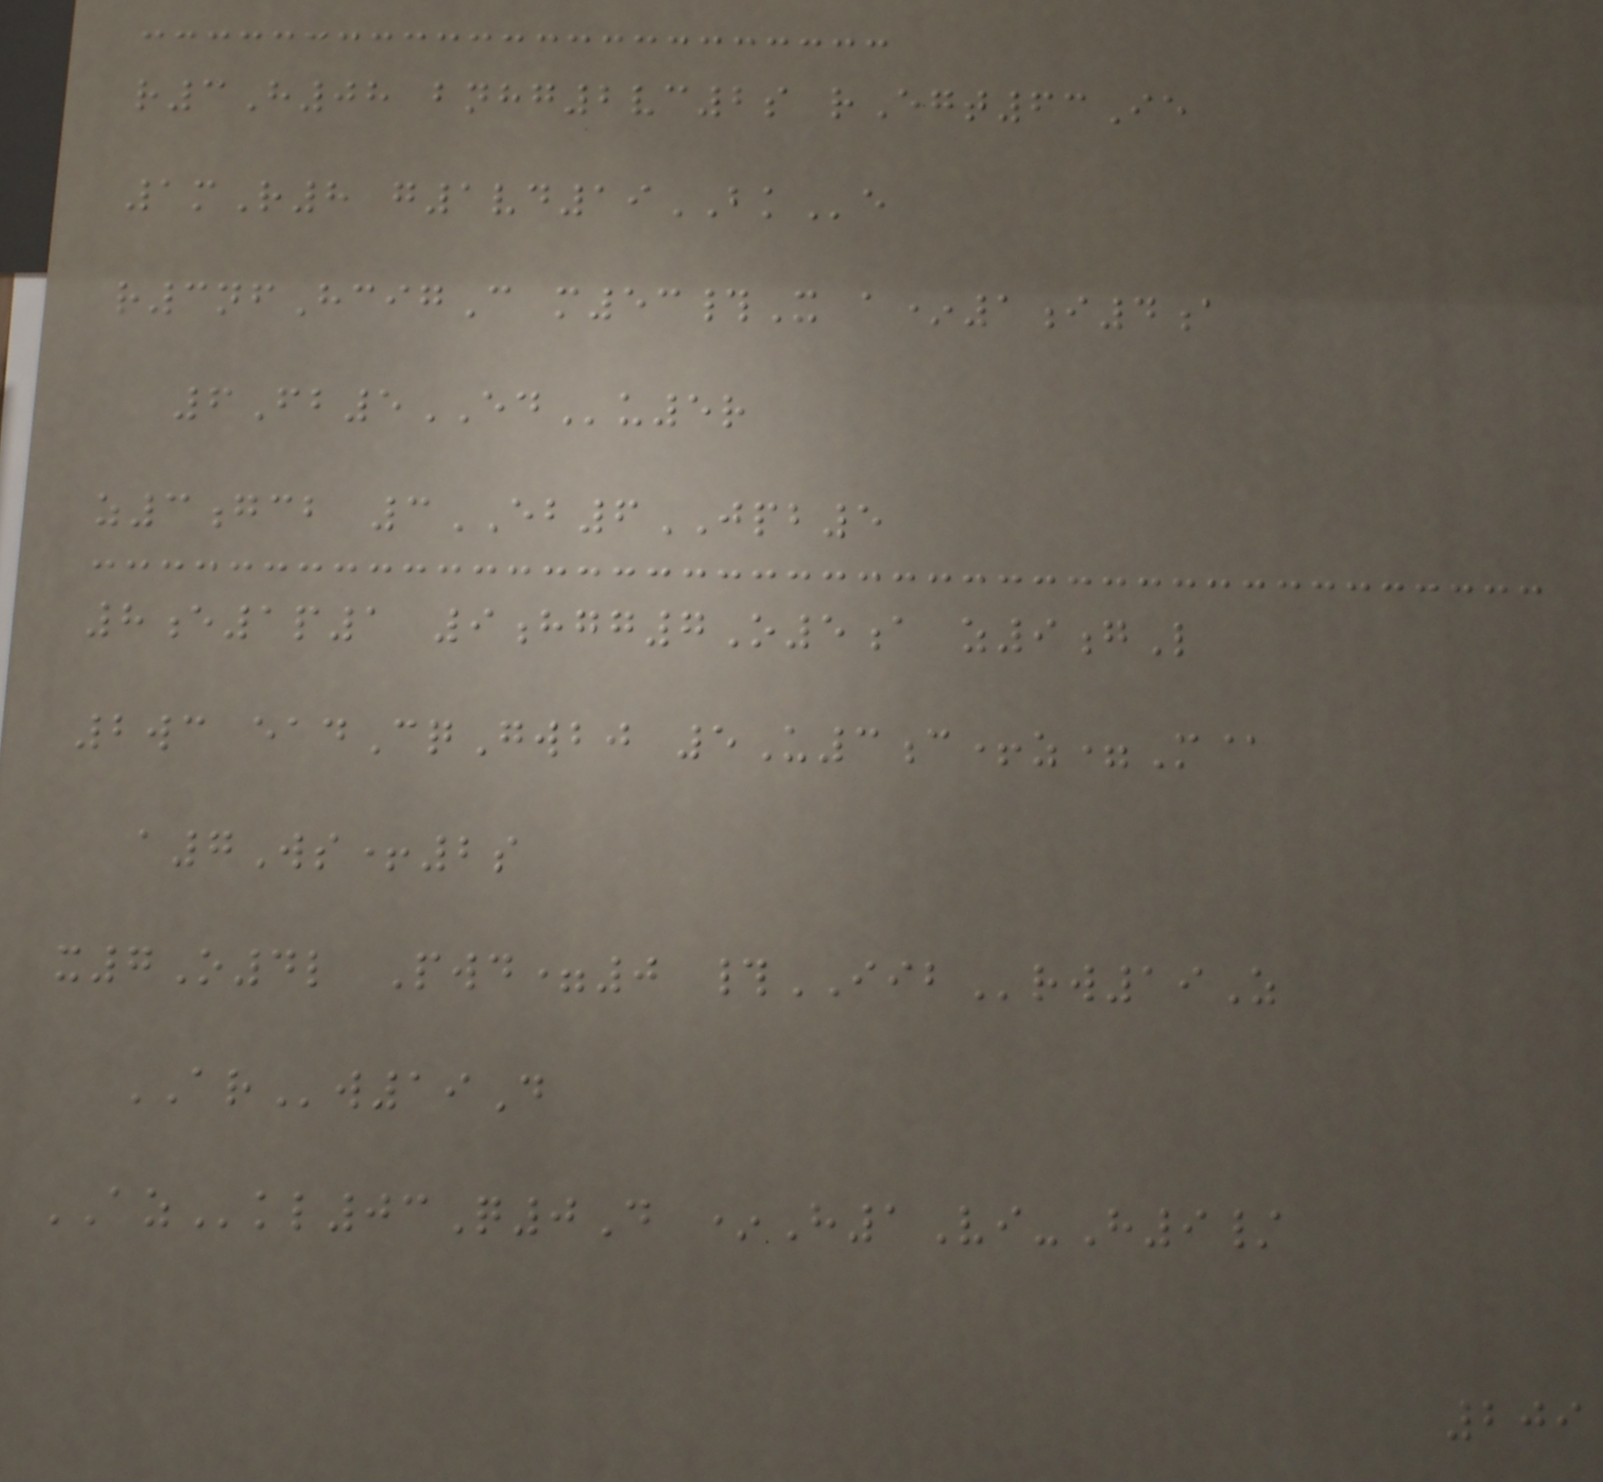r3H08 bnhg2vc2s rEgt63Ie
1mR8 g1vd19BKe
r3nfHcigC m53#X a*1i4a
6Fb5EDu5r
z3gcb 3EB6JPB5
8e1p1 9hgg7O5a z9gL
2wc eadCqGwbj 5U3c+z=M@
a7Ws+2s
x7O4l Pwd=0 #IIBrw19Z
ARw19D
AZkl03Q0D *H1Vi-H9/
209
